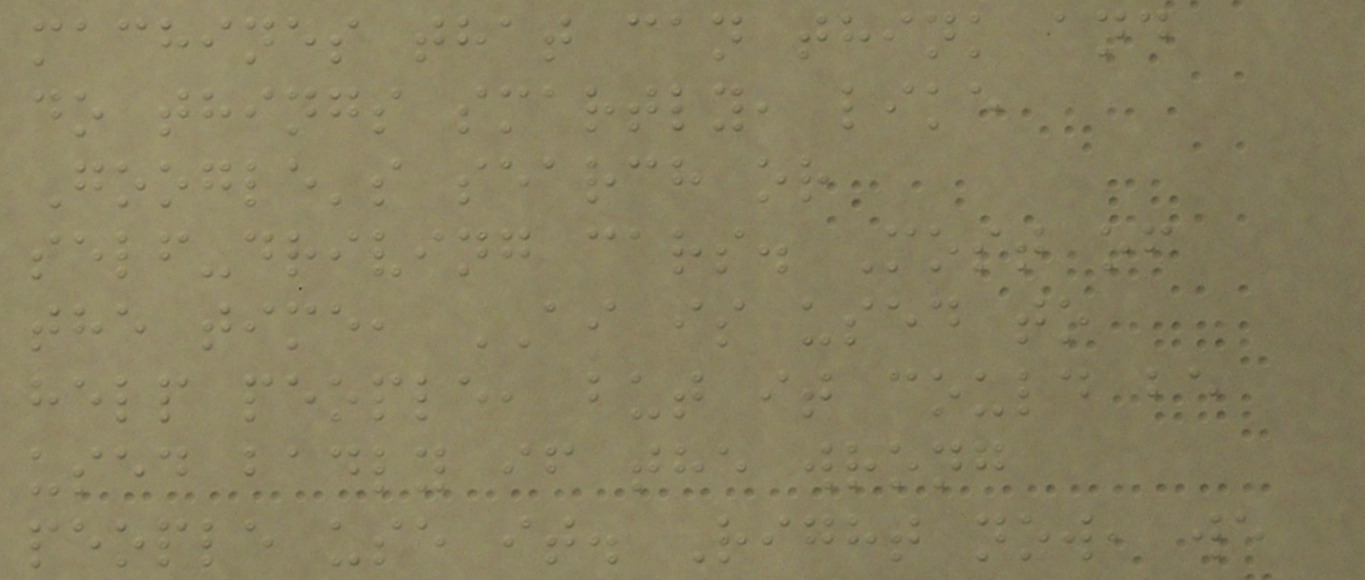machines that can think and
do things smartly, like
Google's search or
self-driving cars. Most of
the time, AI is used to
help people, but it could be
used badly if the wrong
people use it. Right now, we
